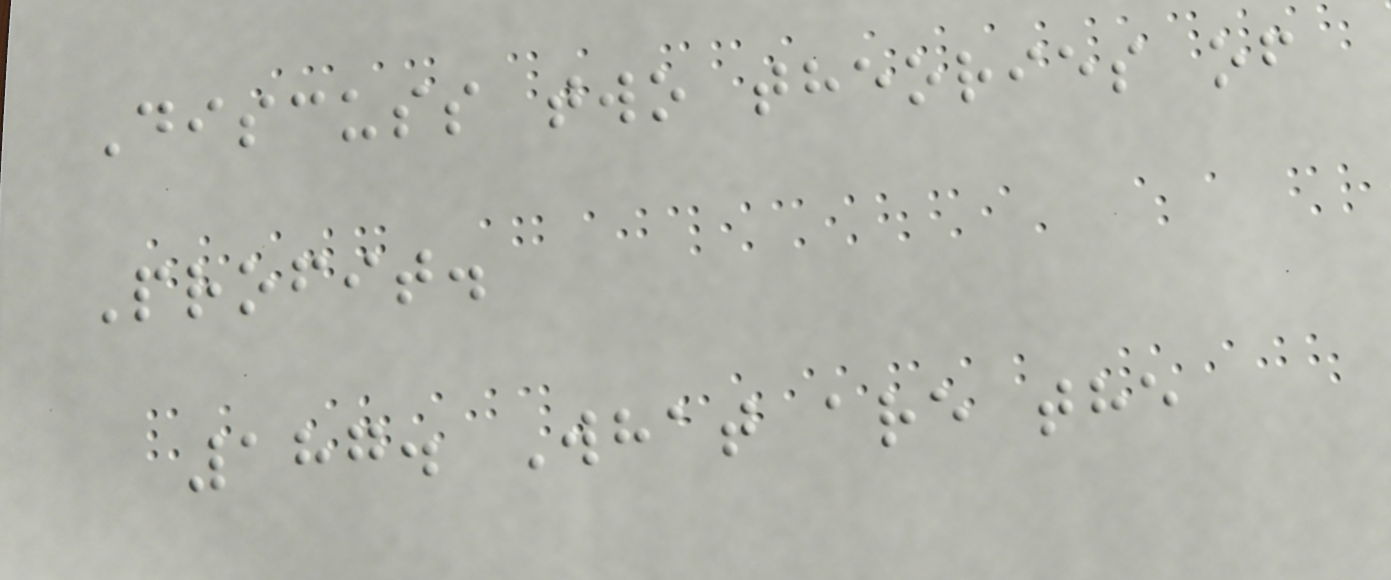Discuss two theories of
Profit.
187. What are the
